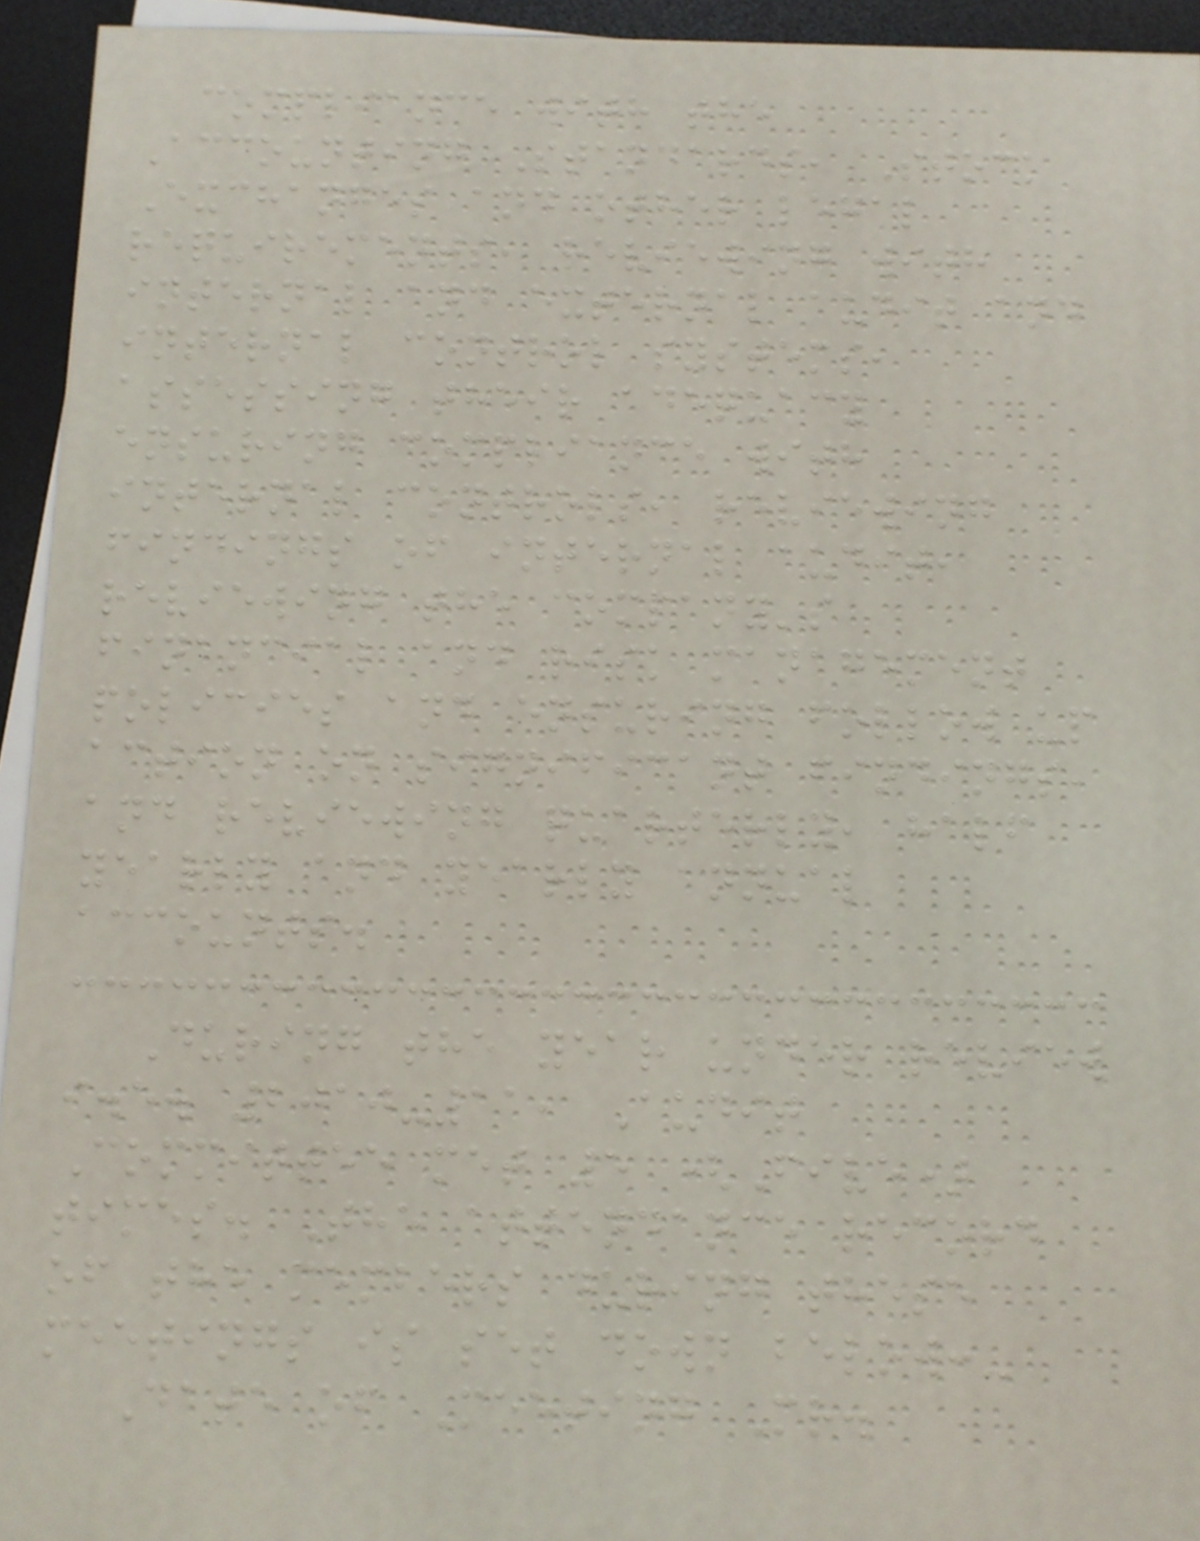compliance with the
Accounting Standards, Stock
Exchanges and other legal
requirements, reviewing with
internal and external audit and
internal control systems,
assessing their adequacy
ensuring compliance with
internal controls, reviewing
findings of internal audit,
reviewing the company's
financial and risk management
policies and ensuring follow up
action on significant findings,
and reviewing quarterly, half
yearly and yearly annual
accounts.
During the year under review
i.e. 2010-11, Audit
Committee met 5 (Five)
times. The attendance record
of the members during these
meetings is set down below:-
Date of Meeting Mr.
